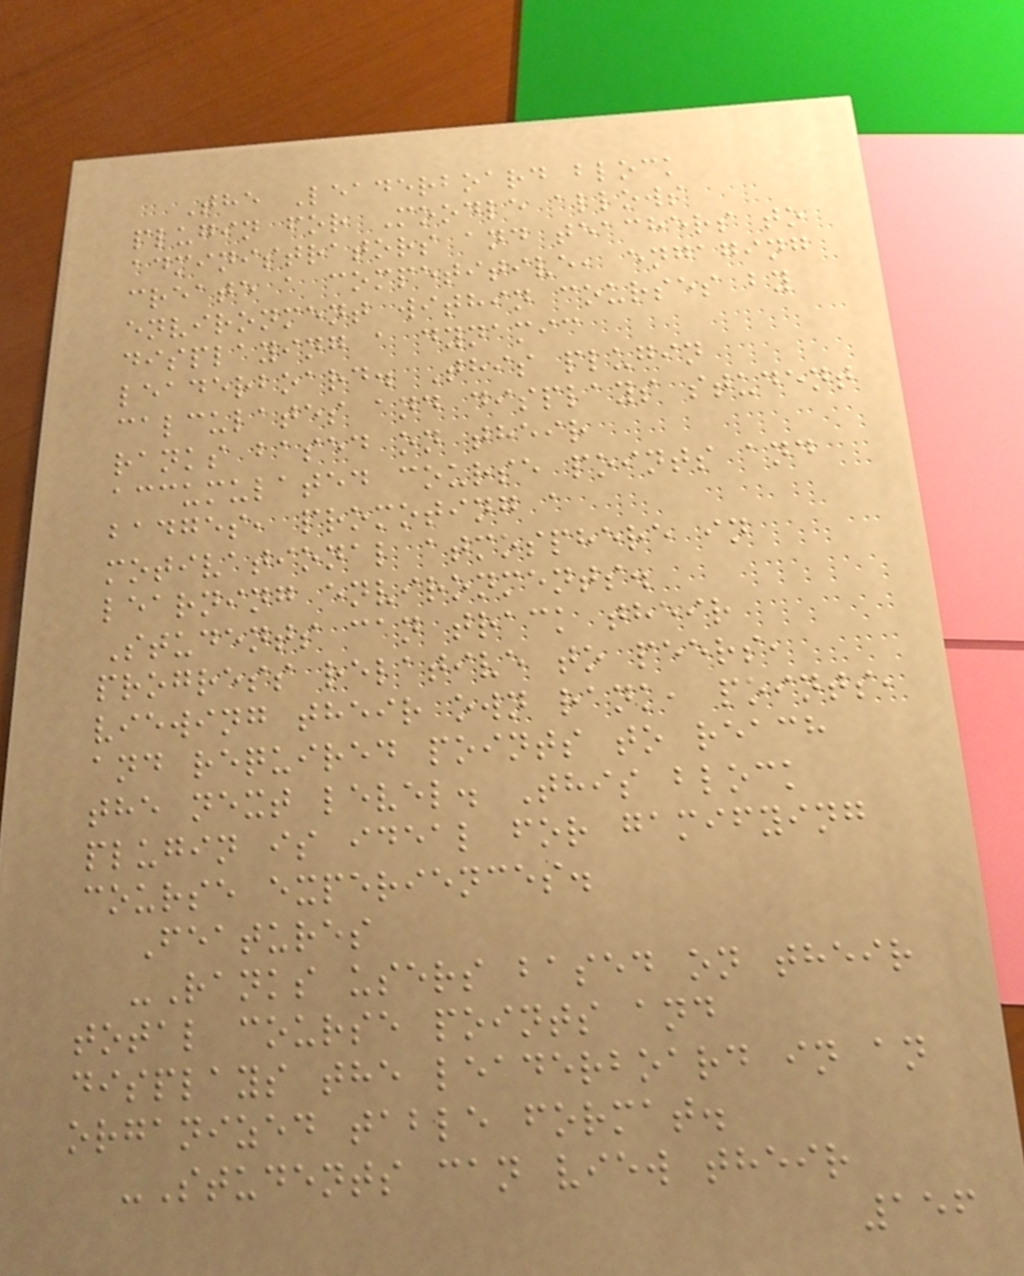The Leaderboard block
plugin for Moodle allows
administrators and teachers to
create a competitive, engaging
environment within courses by
displaying a dynamic
leaderboard. This plugin
calculates and displays student
ranks based on their
accumulated course points and
badges, promoting a
motivational atmosphere in
learning environments.
Students can track their
progress relative to peers,
viewing their own rank, points,
and required points to reach
the next level. This block
plugin is ideal for gamifying
course experiences.
Features
-Ranks users based on their
total course points and
displays the leaderboard in an
organized table format.
-Students can view their
156
